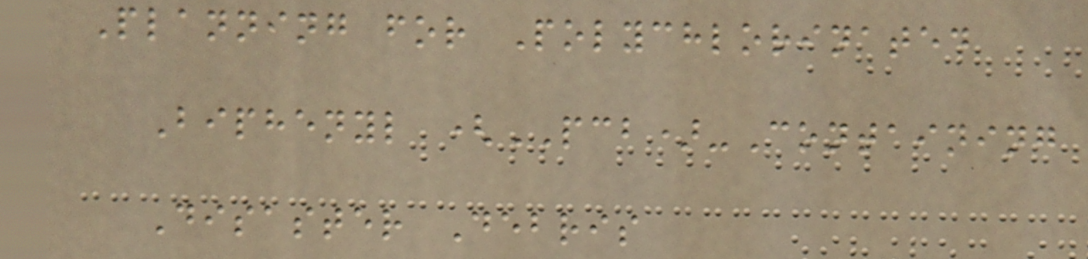Planning for Polychlorinated
Biphenyl (PCB)-Containing
Disaster Debris
